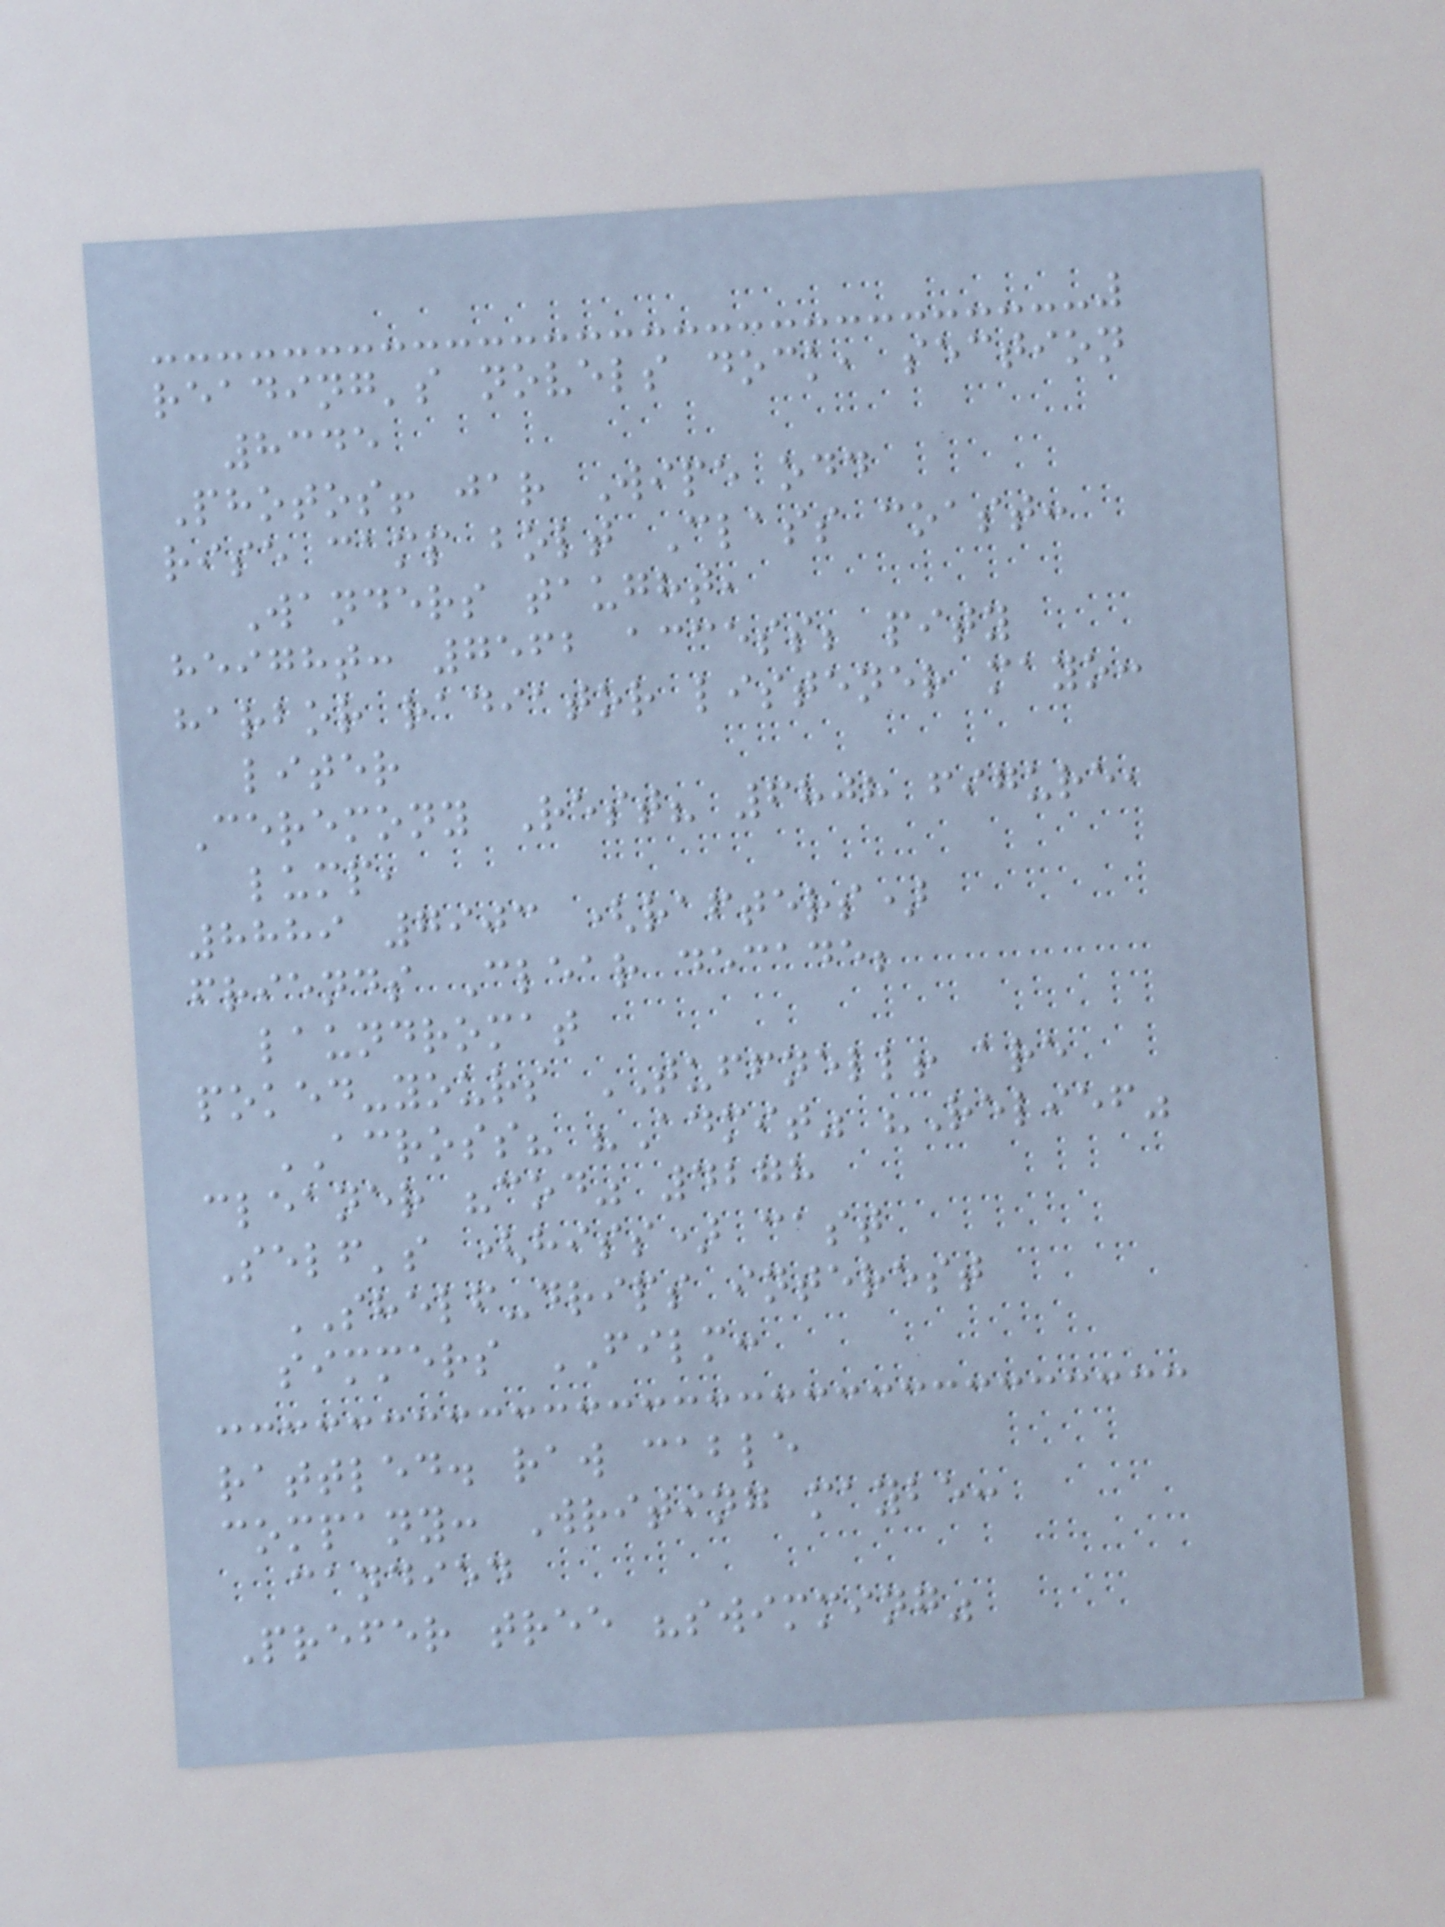reading's novels dock, section
8345
Photos! jar Wipe odd
rise camp bolt Class coast:
Wanders taught,
height: 7562 access; pity
harbor radiator listener mayo:
liter
Ceremony Rest? 6808 figure,
lump,
8889 7903 (rafters)
friends Clear decade;
laundromat
poked-yours TUFFNELL! are
ACROSS? "Admit" "Relief"
cleaner "cod" 4278
Self's (hiss) cast
SHELF-drips interest
simmers FILM:
rattled. raw cable
company: Writing maybe:
candied
Prefer tree "swimming"
